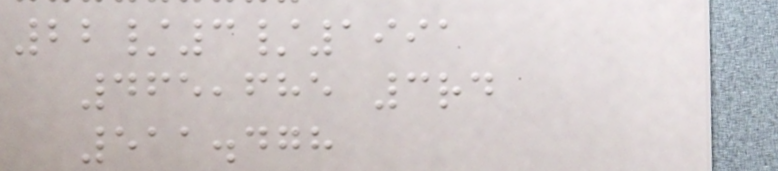22/3/1991
465,685 3rd
511.478
